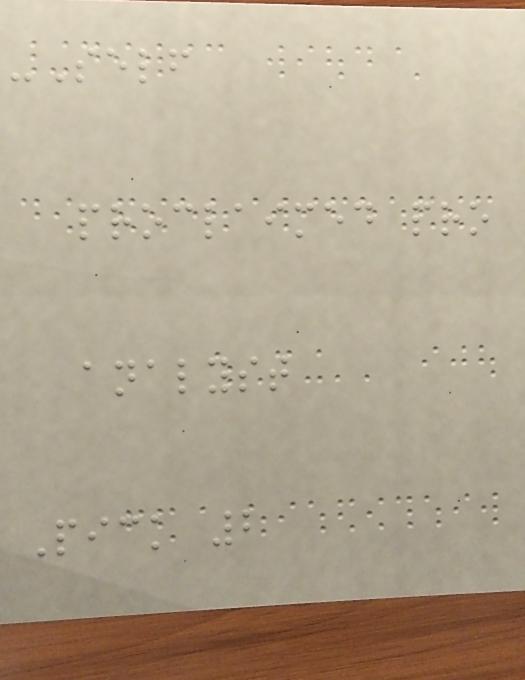-Self
proclaimed pro
analyst
Pick 2
